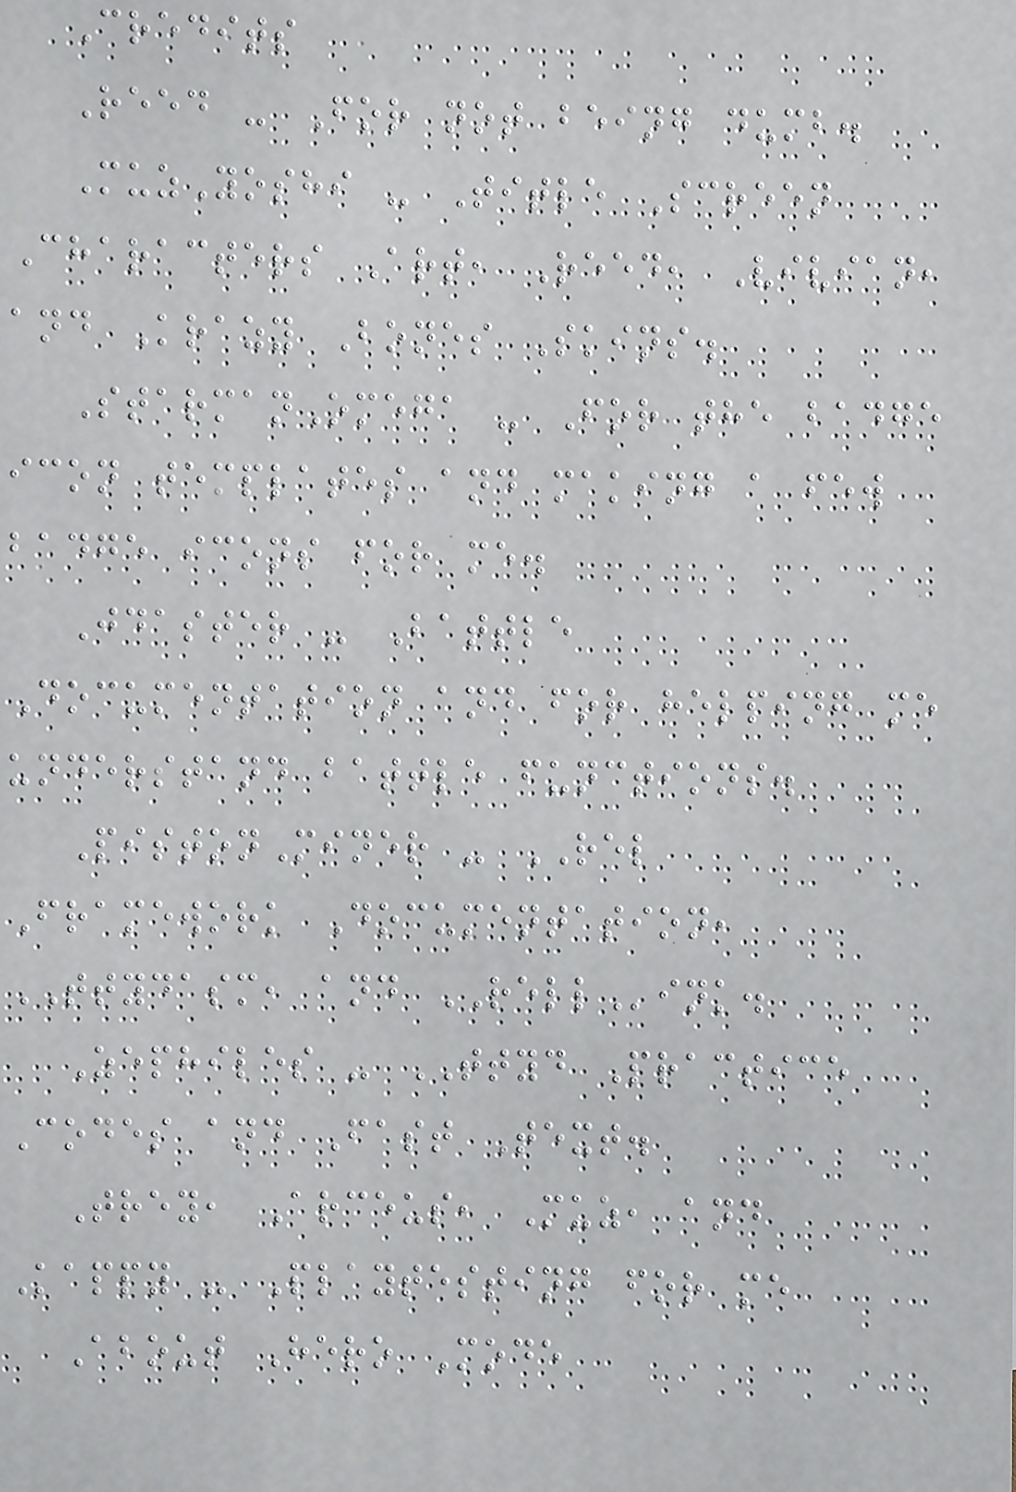Credits
Reed - For not being dumb.
MuzYoshi - Title Screen
Characters Art, Reed, Vivian,
and Krazy Bones Skins.
StarmanOmega - For the badge
icon templates and making a few
badge icons for me.
Jdaster - Battle
Documentation and for helping me
understand battle functions.
PistonMiner - REL
Framework Documentation,
TTYDASM, and RELLink.
Zephiles - TTYD Practice
Codes and Fast Text.
Trey, Arceus, Muz, and
Kappy - Playtesting for me
About Hero Mode
